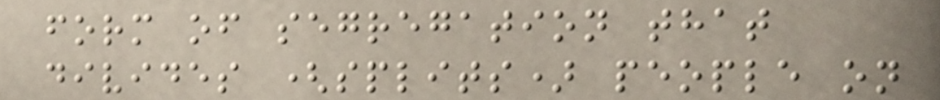form of segregation that
divides (splits) people on
